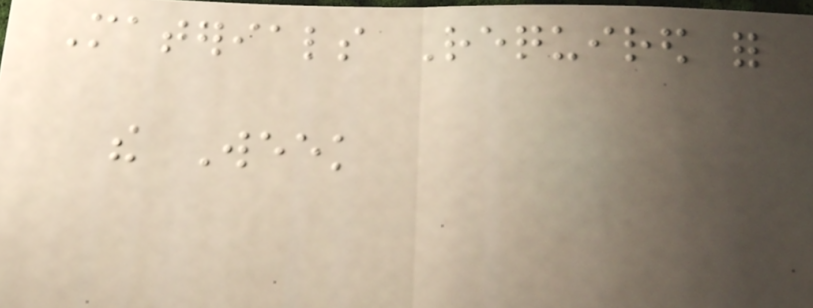Materials Required for
the Week
